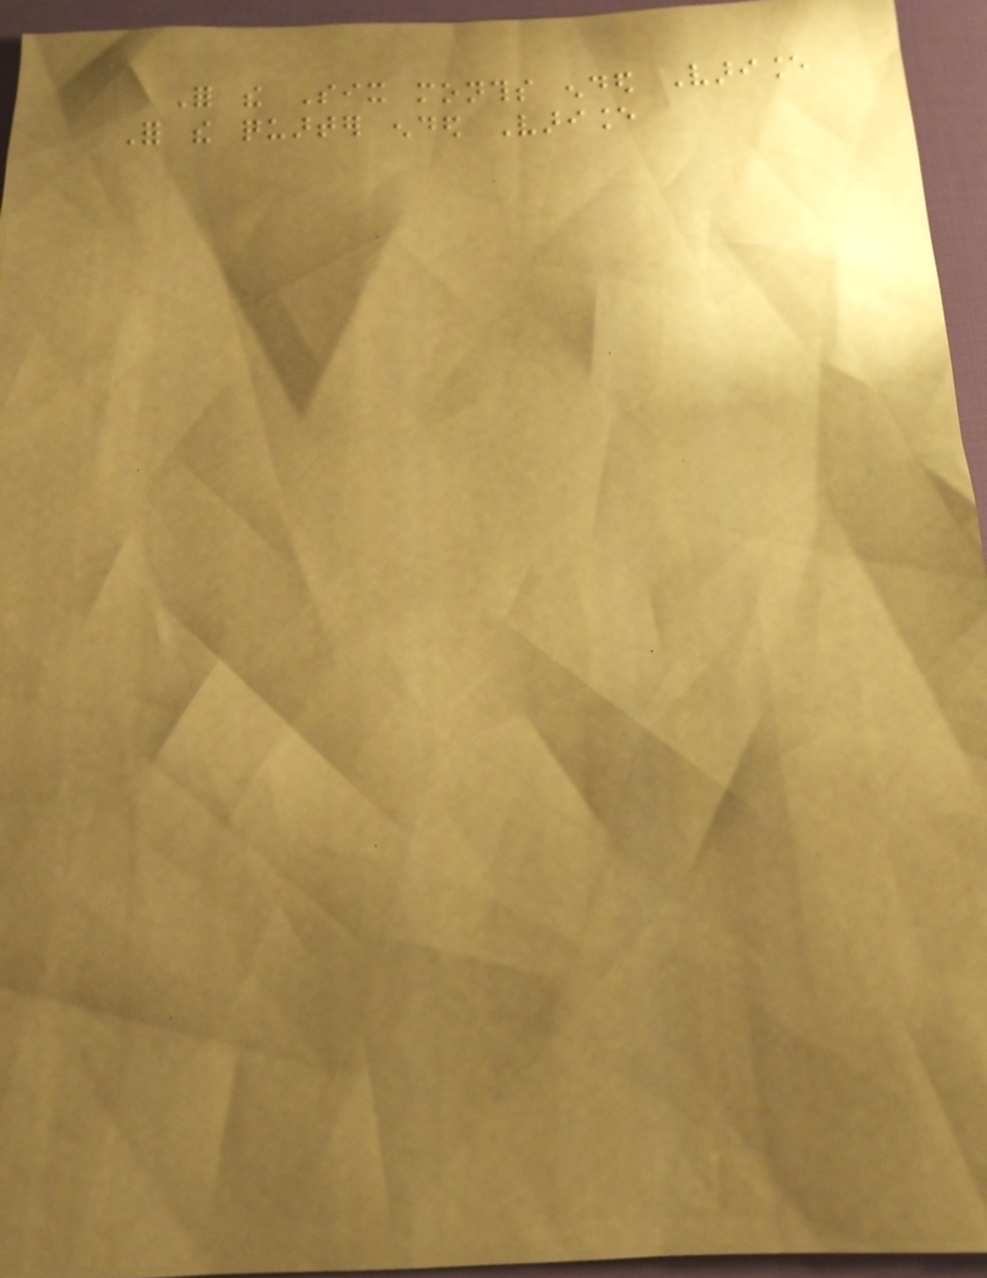For the Six months ended Variance
For the quarter ended Variance
